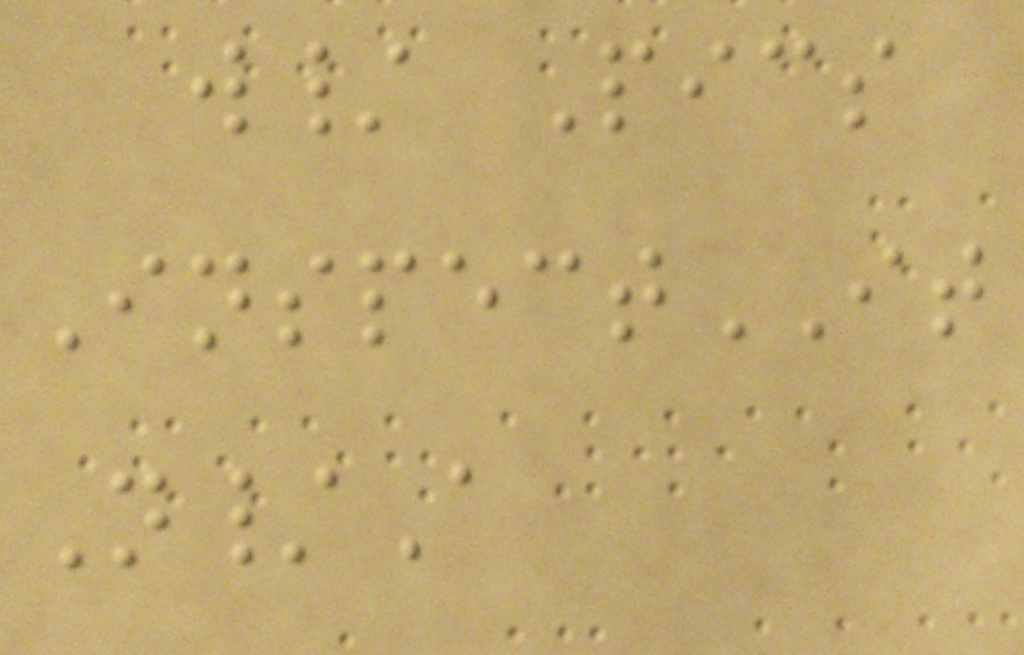w/ Pics
InspectIT
N/A
